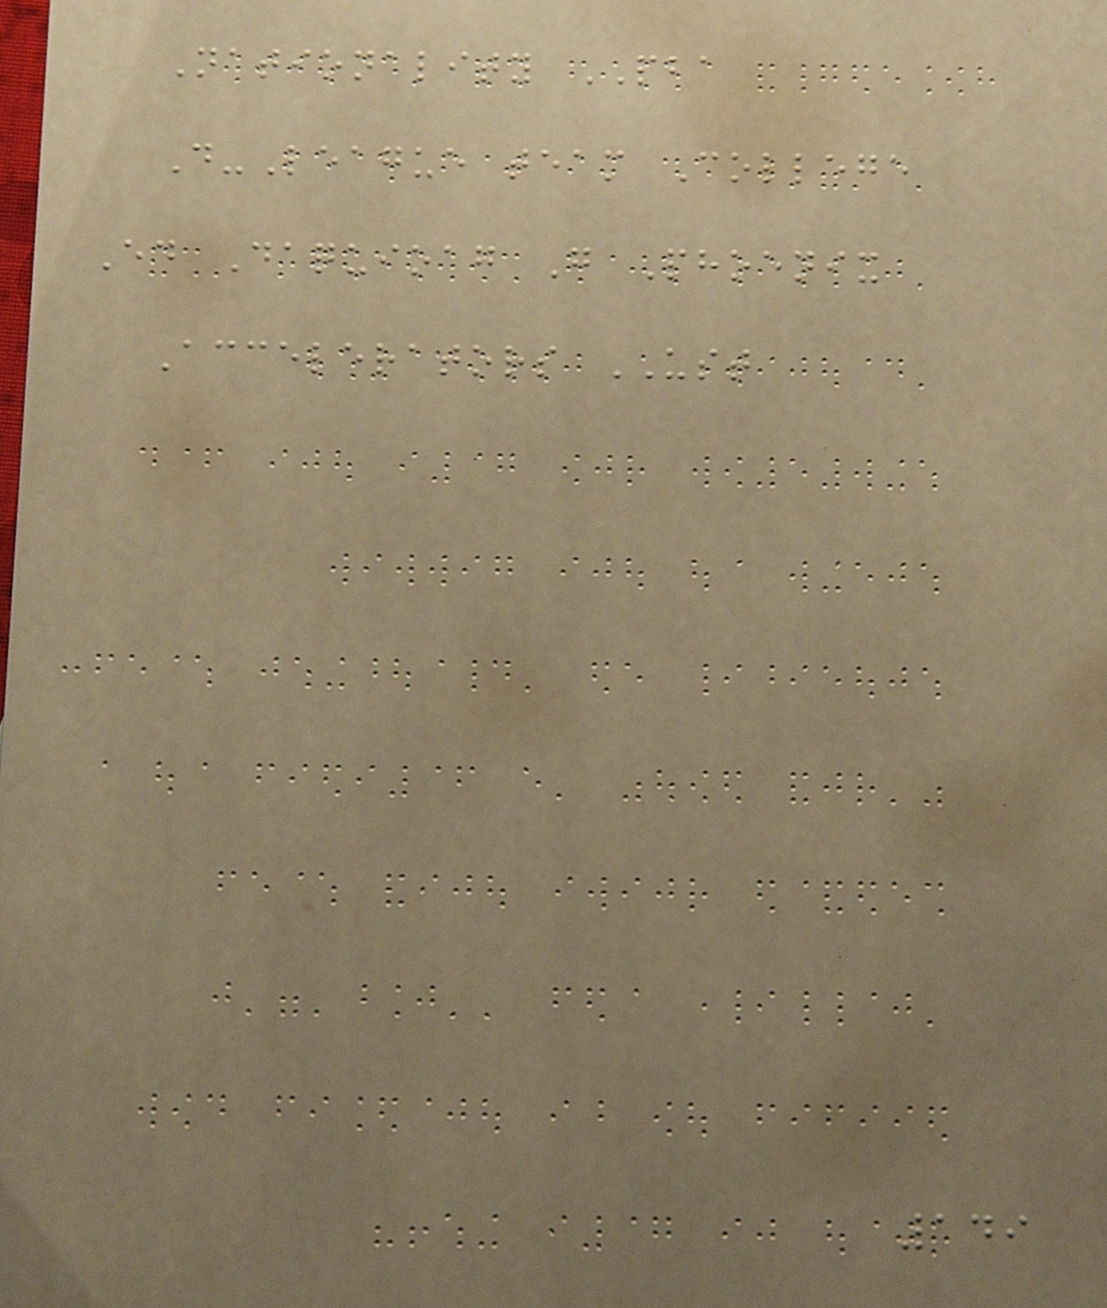Nationality PBA
D-League team College
Ed Daquioag G Phoenix
Accelerators UST
149
